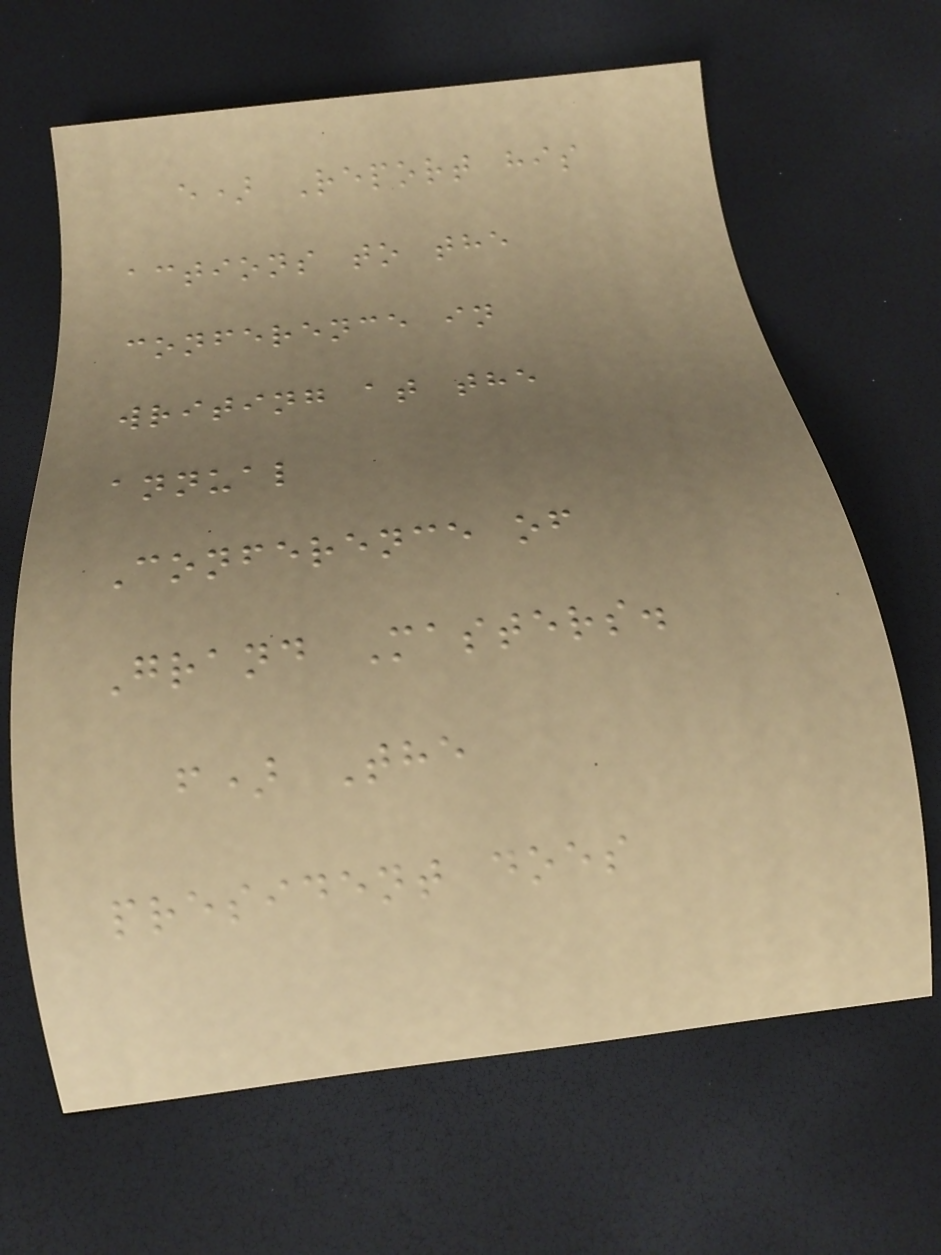e) Report his
actions to the
conference in
writing at the
annual
Conference of
Grand Masters.
f) The
president does
